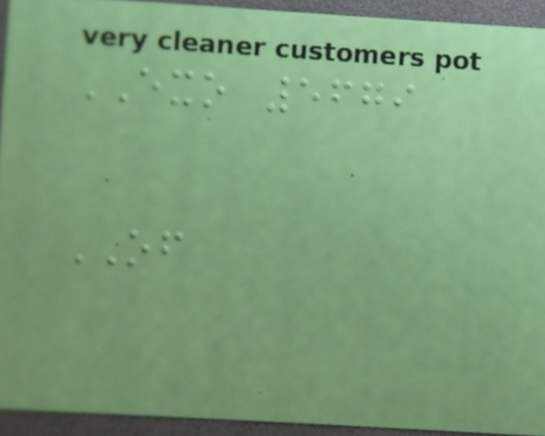EXO 5679
OF
